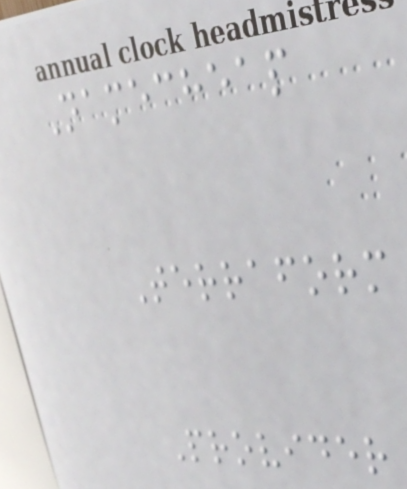Namecheap
Terraform
Provider
